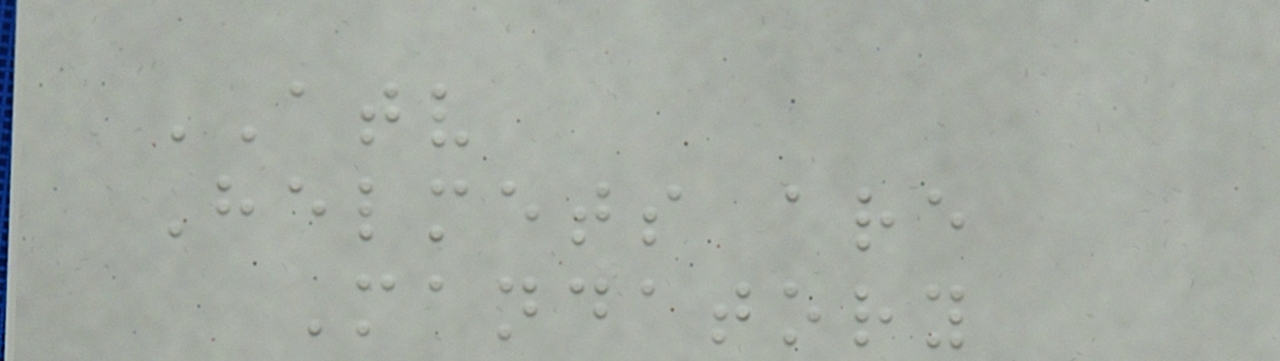ATV
Helmets are
Mandatory
